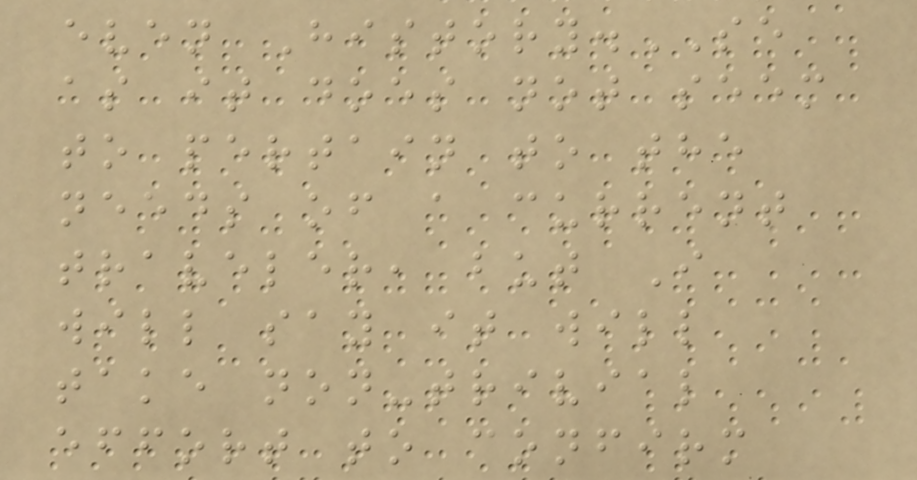even History.SE
as it does not seem
to pertain to the
needs of a current
traveler, but I
will say it will
take non-trivial
effort to confirm
